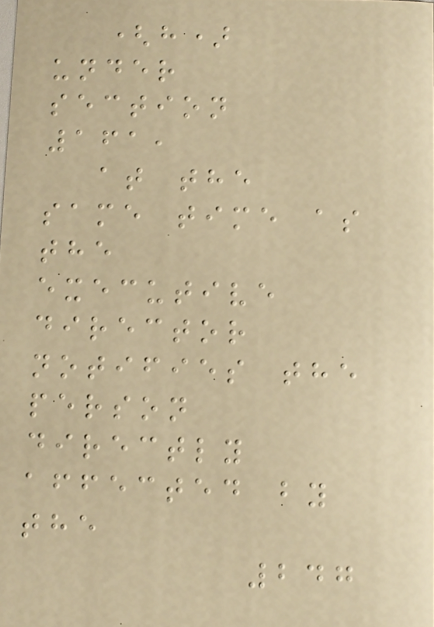(h)
under
section
161,
at the
same time as
the
executive
director
notifies the
person
directly
affected by
the
247
